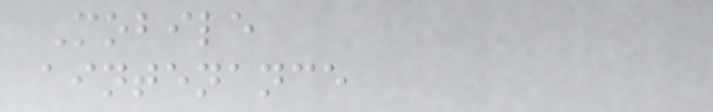Mobile
aintenance
